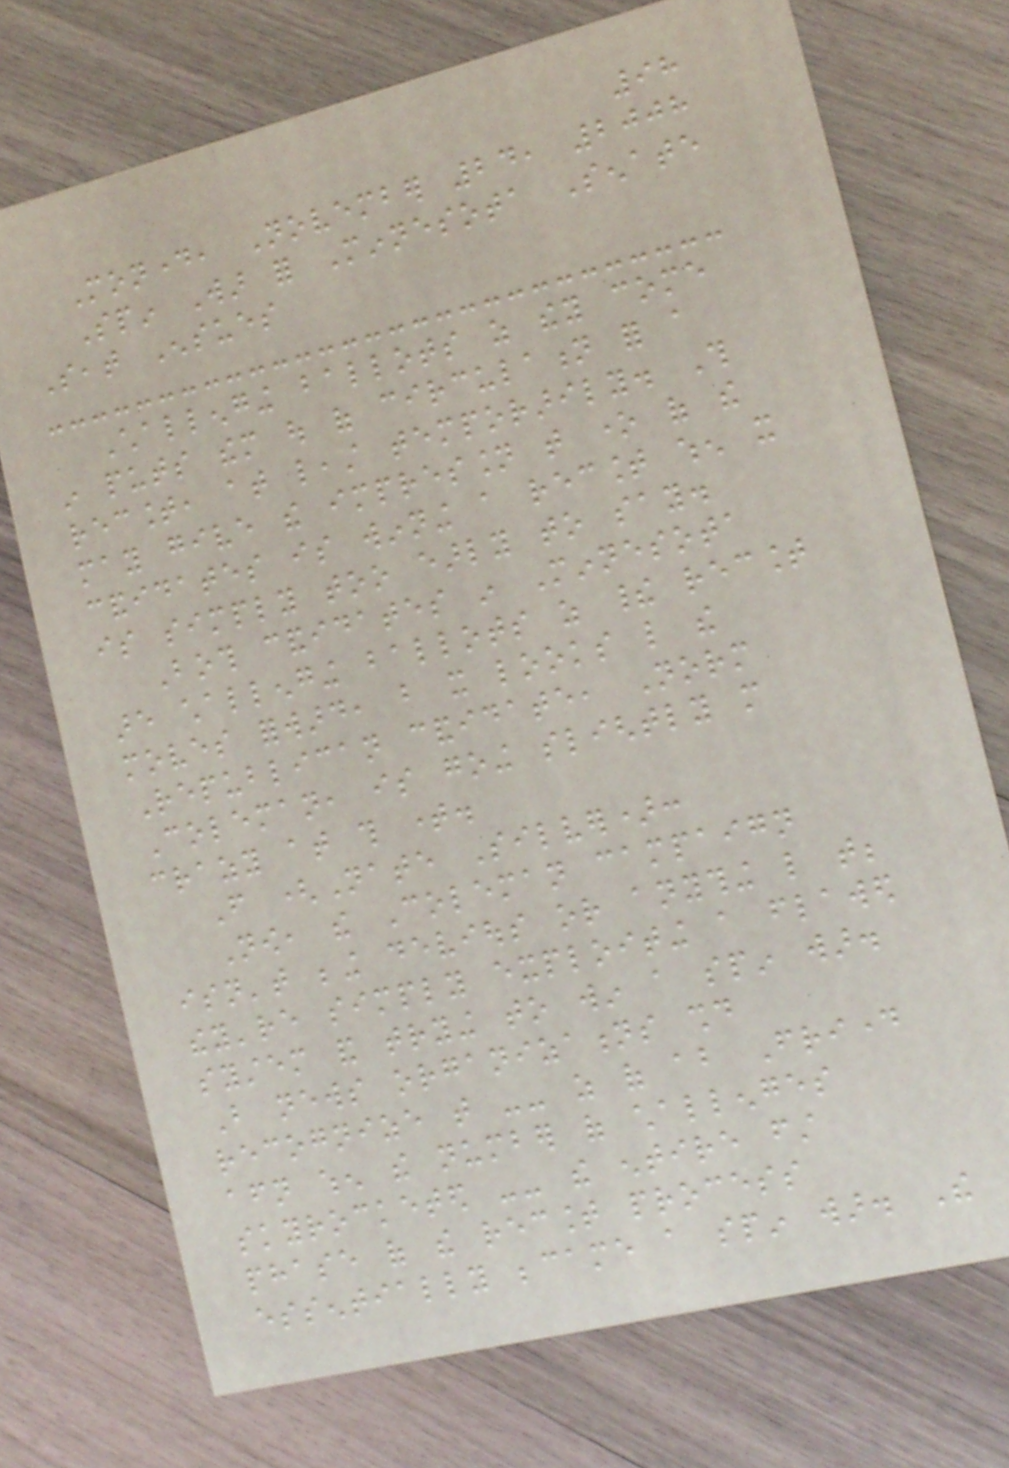98
Monday, November 24, 2008
Spin War for Minnesota Senate
Seat Ensues
Challenging ballots as they come
in puts them out of circulation for a
recount, at least temporarily. This
may give the impression that one of the
candidates is winning a recount when it
is simply too early to say.
Both candidates in Minnesota
are challenging ballots as their recount
moves forward, but it looks like the
Republican candidate, Norm
Coleman, is going slightly more
crazy at this time.
From (Nate Silver):
Now, the Coleman campaign
isn't being devious or anything like that;
they're simply exploiting a flawed
system and trying to win a spin war.
But news organizations should
recognize that -- as of about Friday
afternoon when the number of challenges
skyrocketed -- the entire first
phase of the recount process
essentially became a spin war. The
